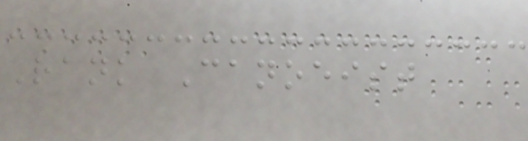Rank Canoeist
